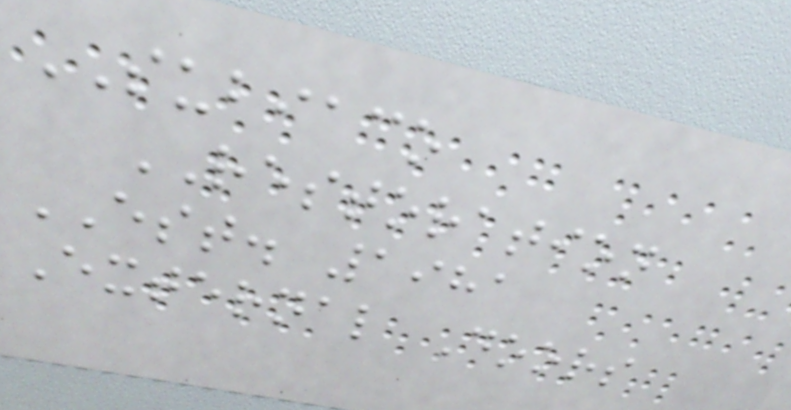SUBIACO
RESTORATION
EST. 1981
External Doors
